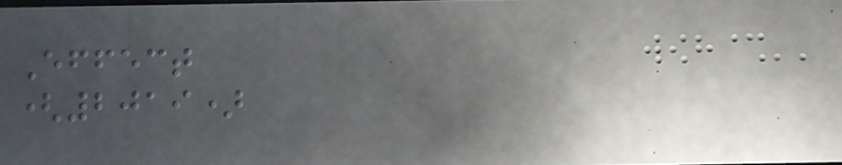Effect
(2019)
